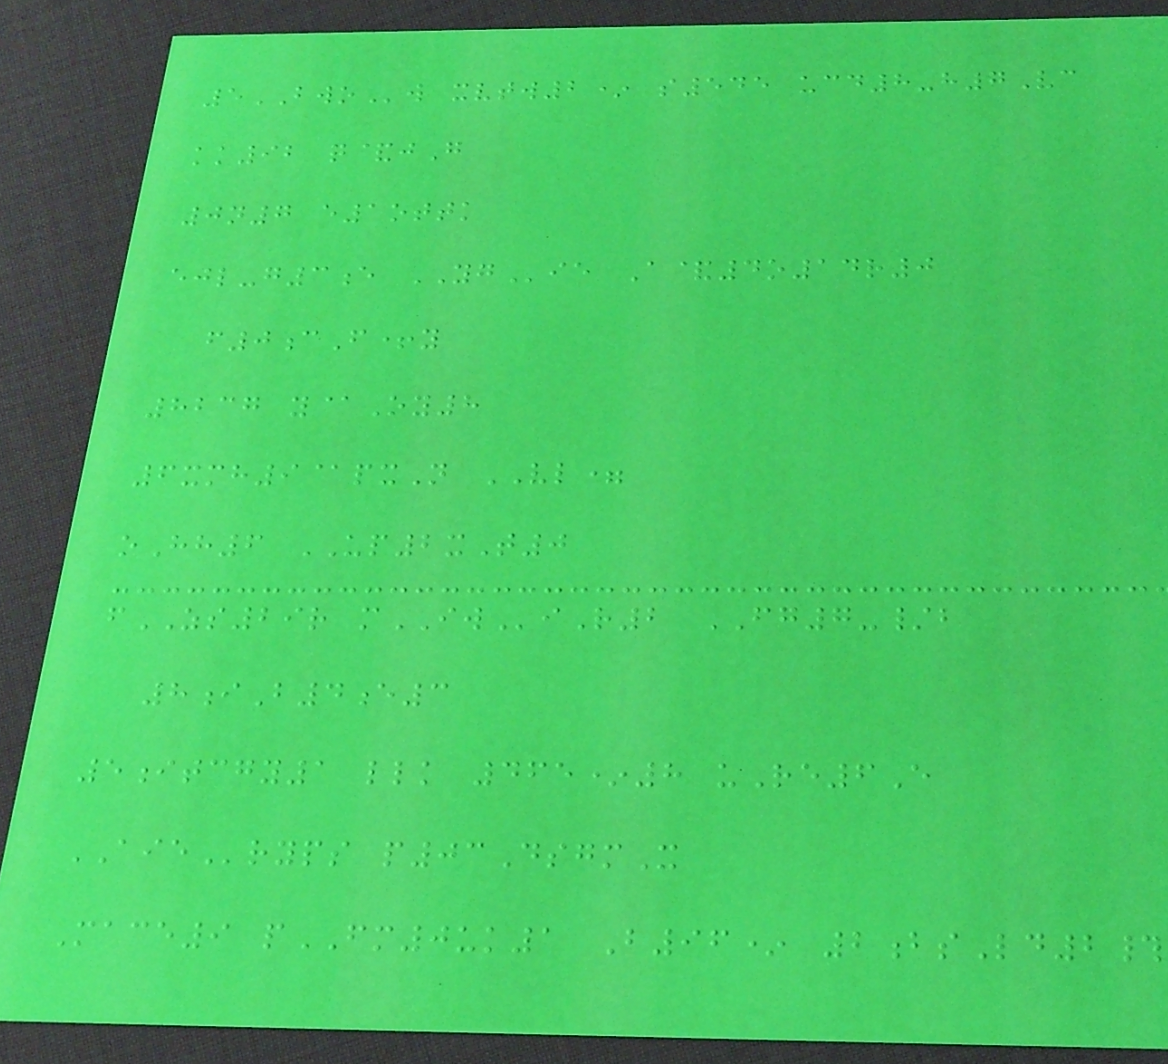5BWOw xvtw2* s545 ucd8-h7Vc
kk92 q&jG
0n7 e1ottk
ejl-g3e YGie A&4o14r0
f0cF+y
8237 y@Oy8
6xmh9@pxN VL=
oHh6 UP2xT0
fZS29r mIWiR2 FG7-/b
8iB4e3
5itcgy1 llk 465*8 uRe6E
AIEryps p03DsgmX
Mace9 pFM0uk1 B96* 2bsLd2#
